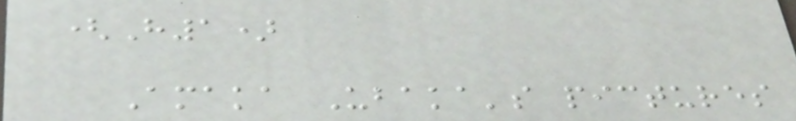(H1)
Amaka Ubaka's pictures
